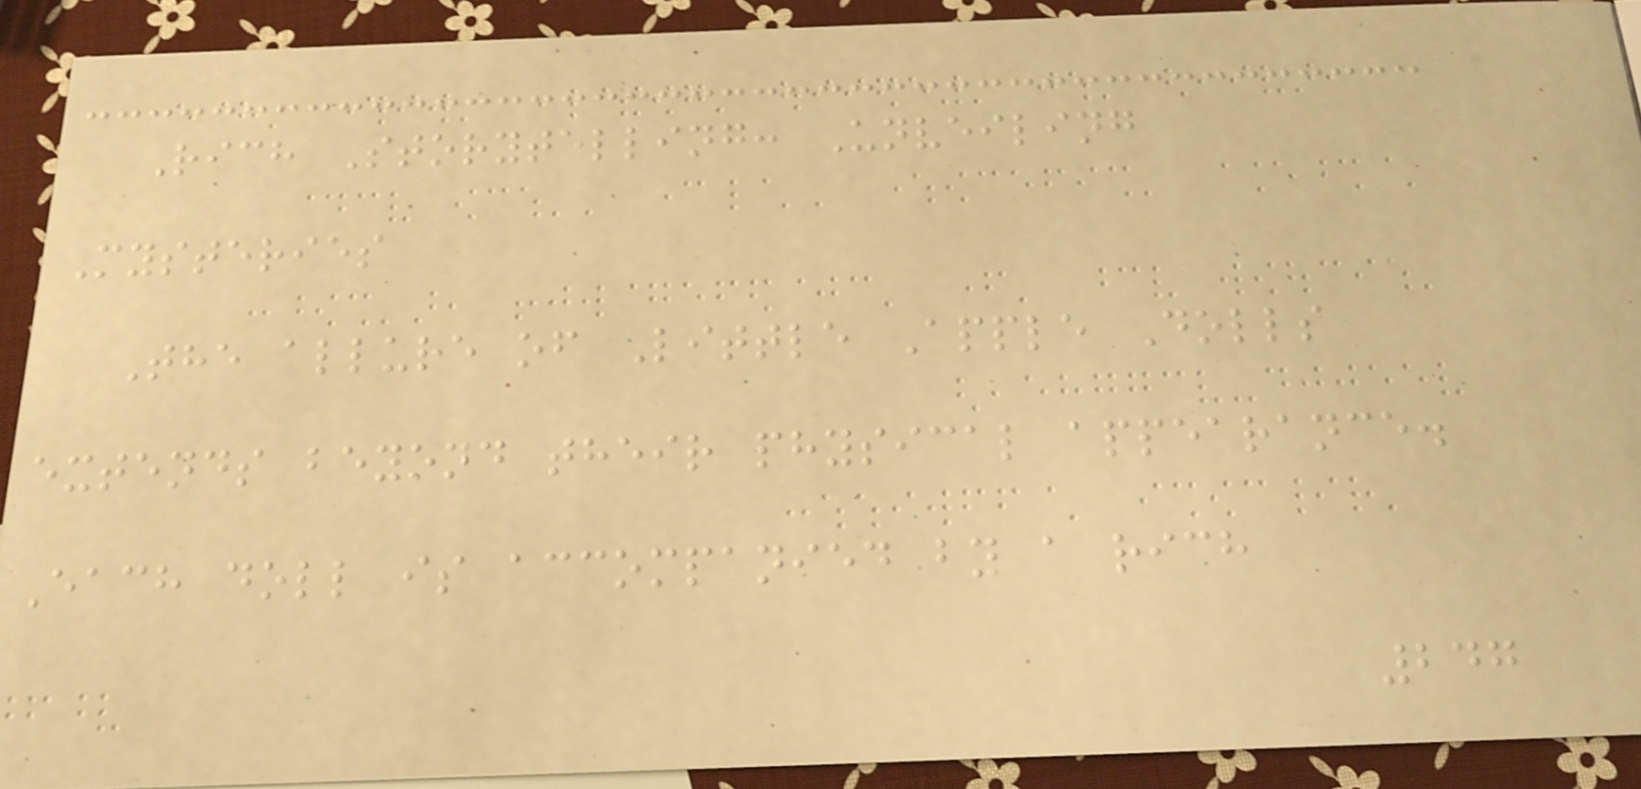Rich Storytelling: Unveiling
Mysteries
The allure of Little Apple Dolls
extends beyond their physical appearance.
Each doll is accompanied by a rich
247
